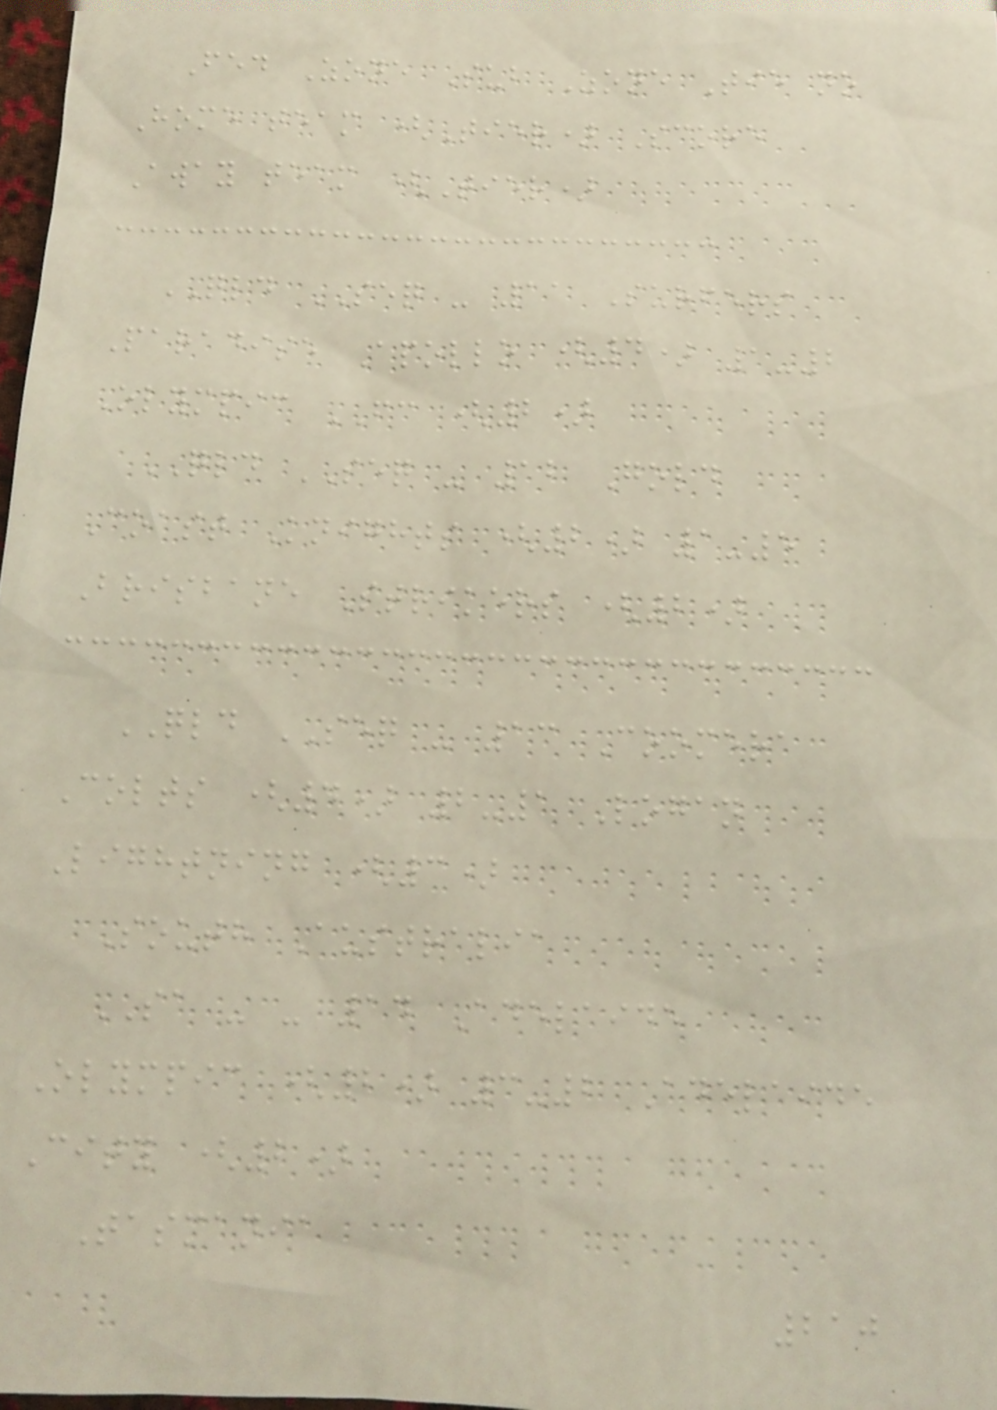Fed Zone Sub Zone Tie no
Home team (Tier) Score
Away team (Tier)
QLD SEQ - 11 Surfers
Paradise Apollo (4) 1-2
Olympic FC (2)
QLD SEQ - 12 Gold
Coast Knights (2) 1-5
Brisbane Strikers (2)
QLD SEQ - 13 Coomera
Colts (4) 2-1 Logan
Lightning (3)
South Australia
SA - - 14 Adelaide
Olympic (2) 3-2 Adelaide
City (2)
Tasmania
210
